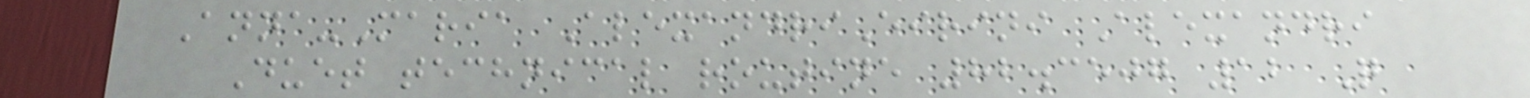Anna-Maria AlexandriEirini Alexandri
Duet technical routine 82.3507 12 Q
